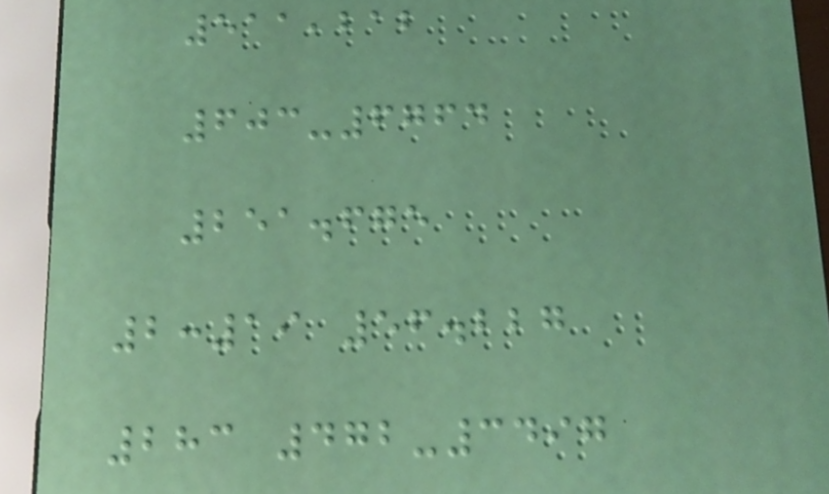511,212
603-6764
251.675
2:19 56.227
283 472-3497
